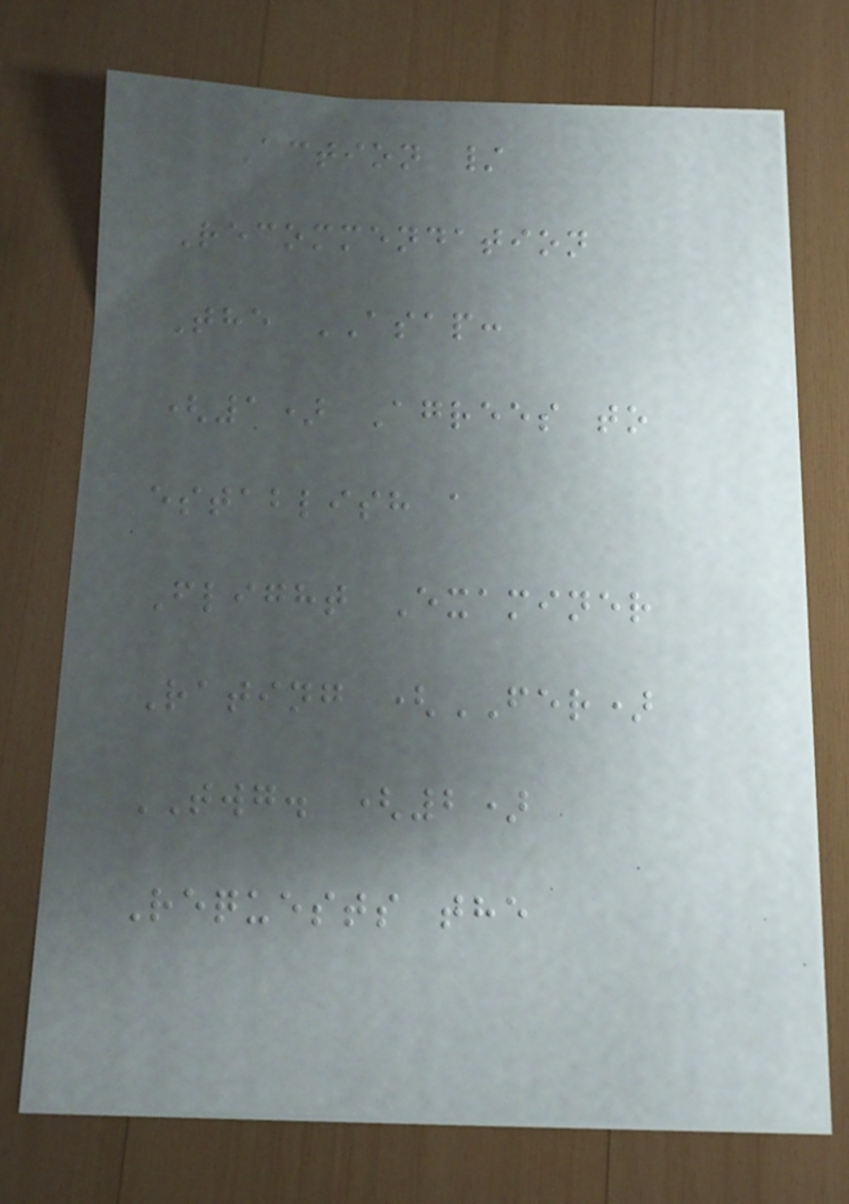Action /
Recommendation
The ASAP:
(1) Agrees to
establish a
Flight Examiner
Rating (FER)
TWG. (2)
Requests the
